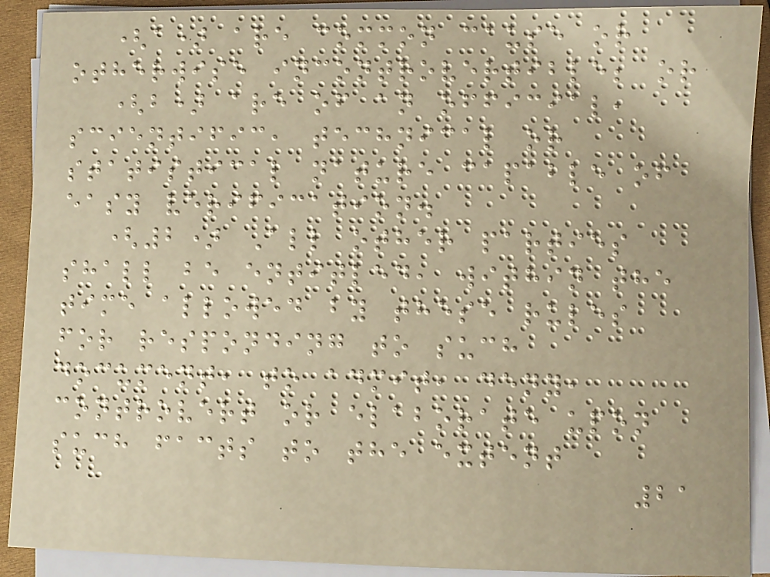(a) are common cause or
otherwise incontrovertible; or
(b) are of an official,
scientific, technical or
statistical nature capable of
easy verification.
(2) All other parties
shall be entitled, within the
time allowed by these rules
for responding to such
document, to admit, deny,
controvert or elaborate upon
such facts to the extent
21
